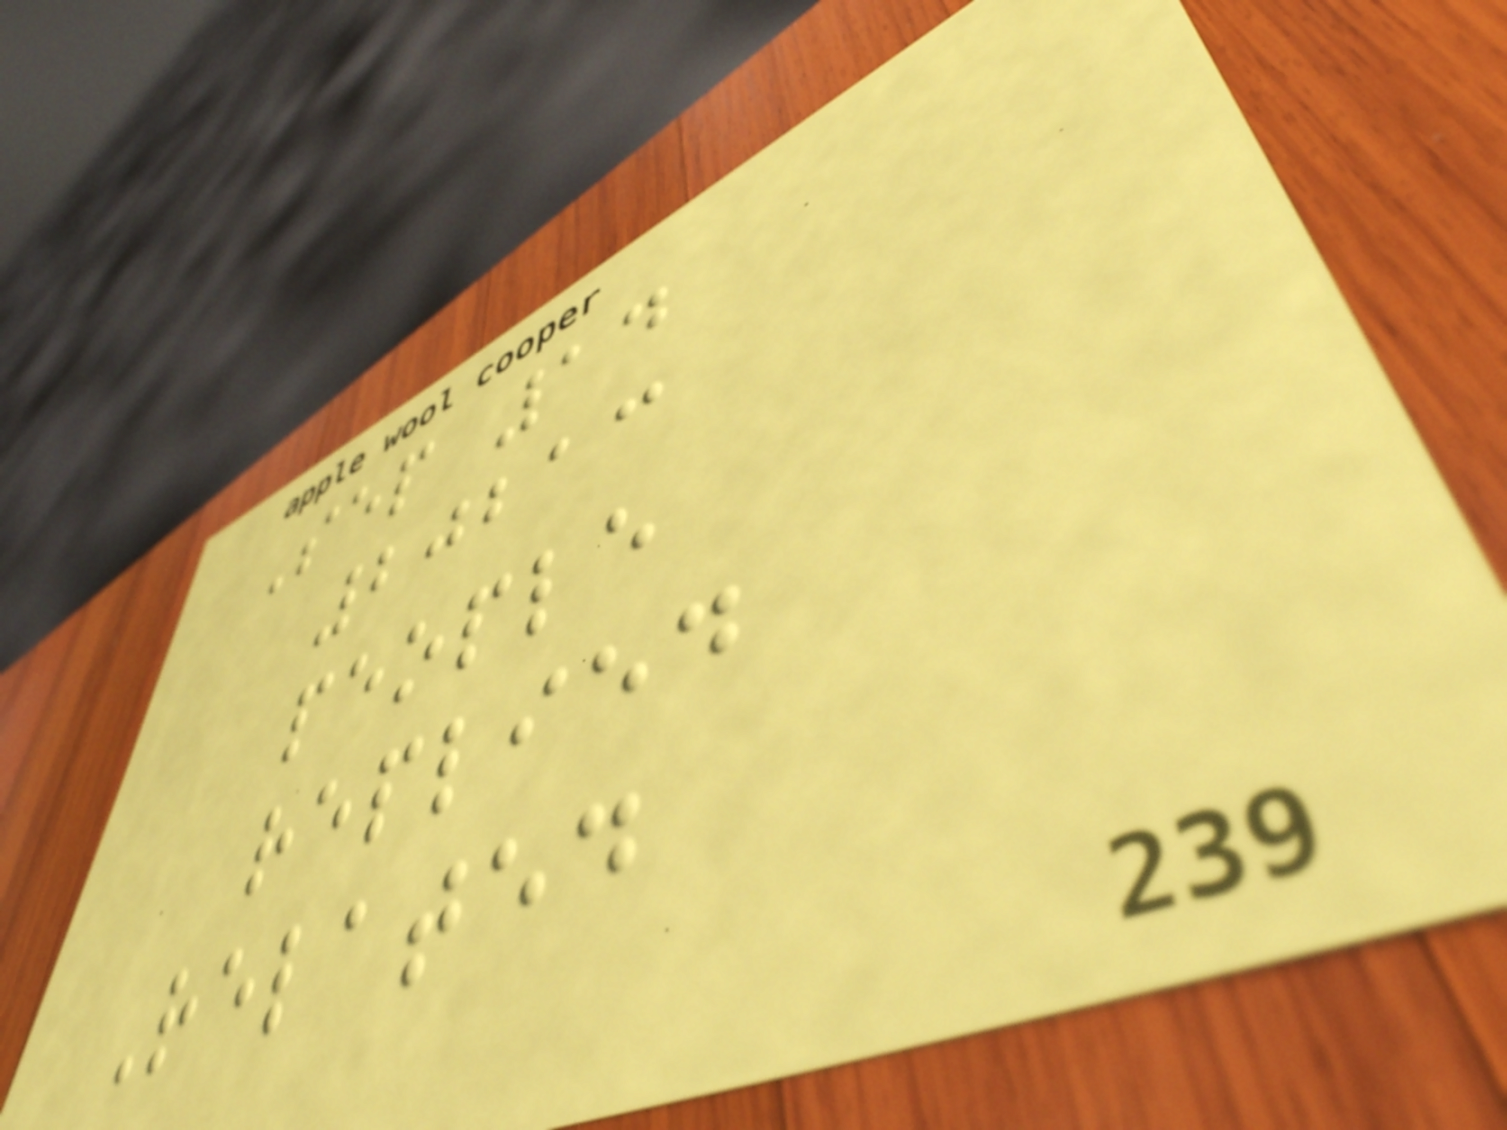Sep 14
20213
people
replied
Related
